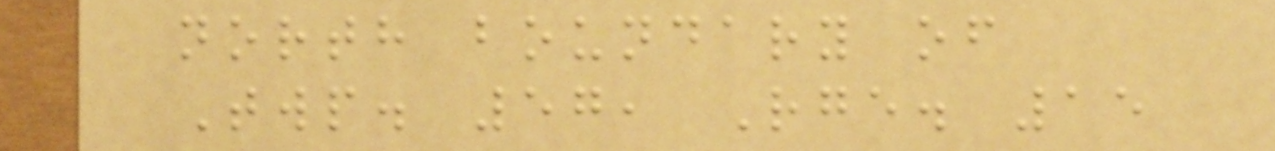north boundary of
Twp. 57, Rge. 15
